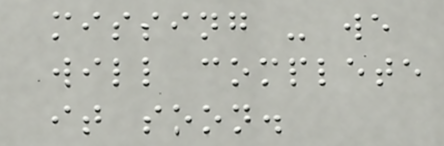missing - we
will complete
it soon.
